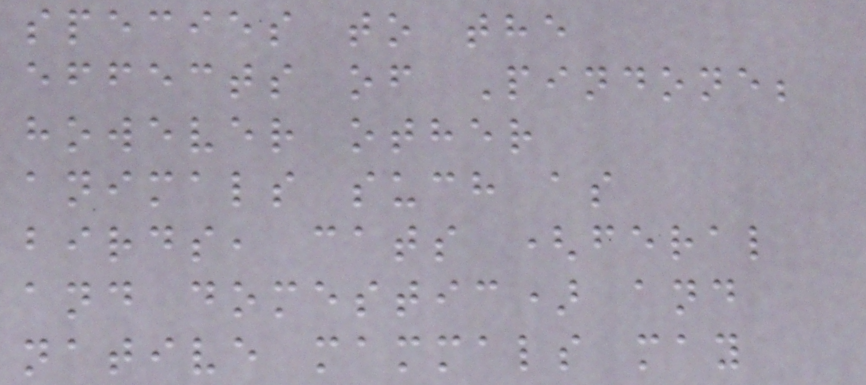species to the
effects of Pindone;
however other
animals such as
birds, cats (feral
and domestic) and
native mammals may
